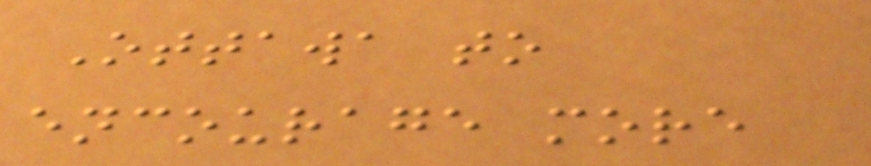Ottawa to
encourage more
